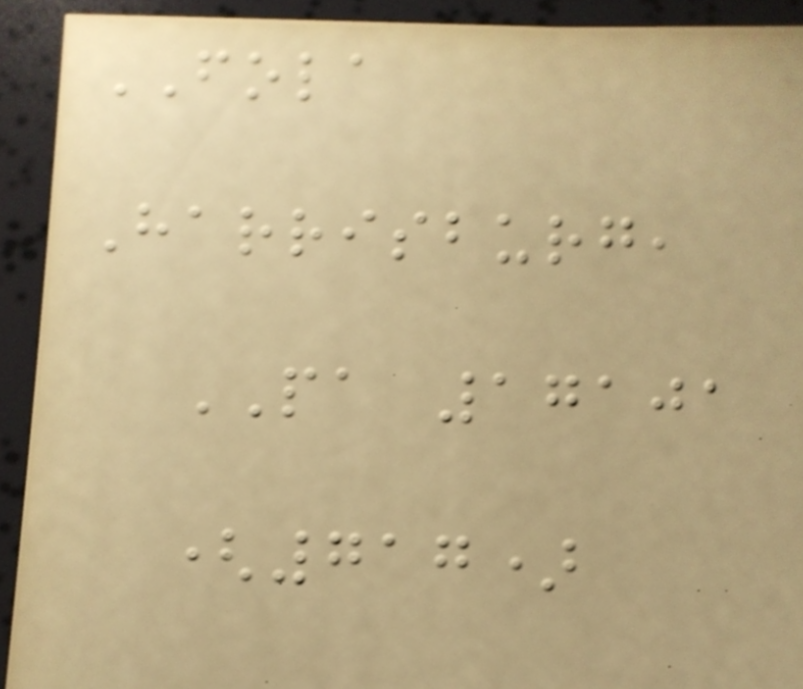FOLA
Harrisburg,
PA 17101
(717)
